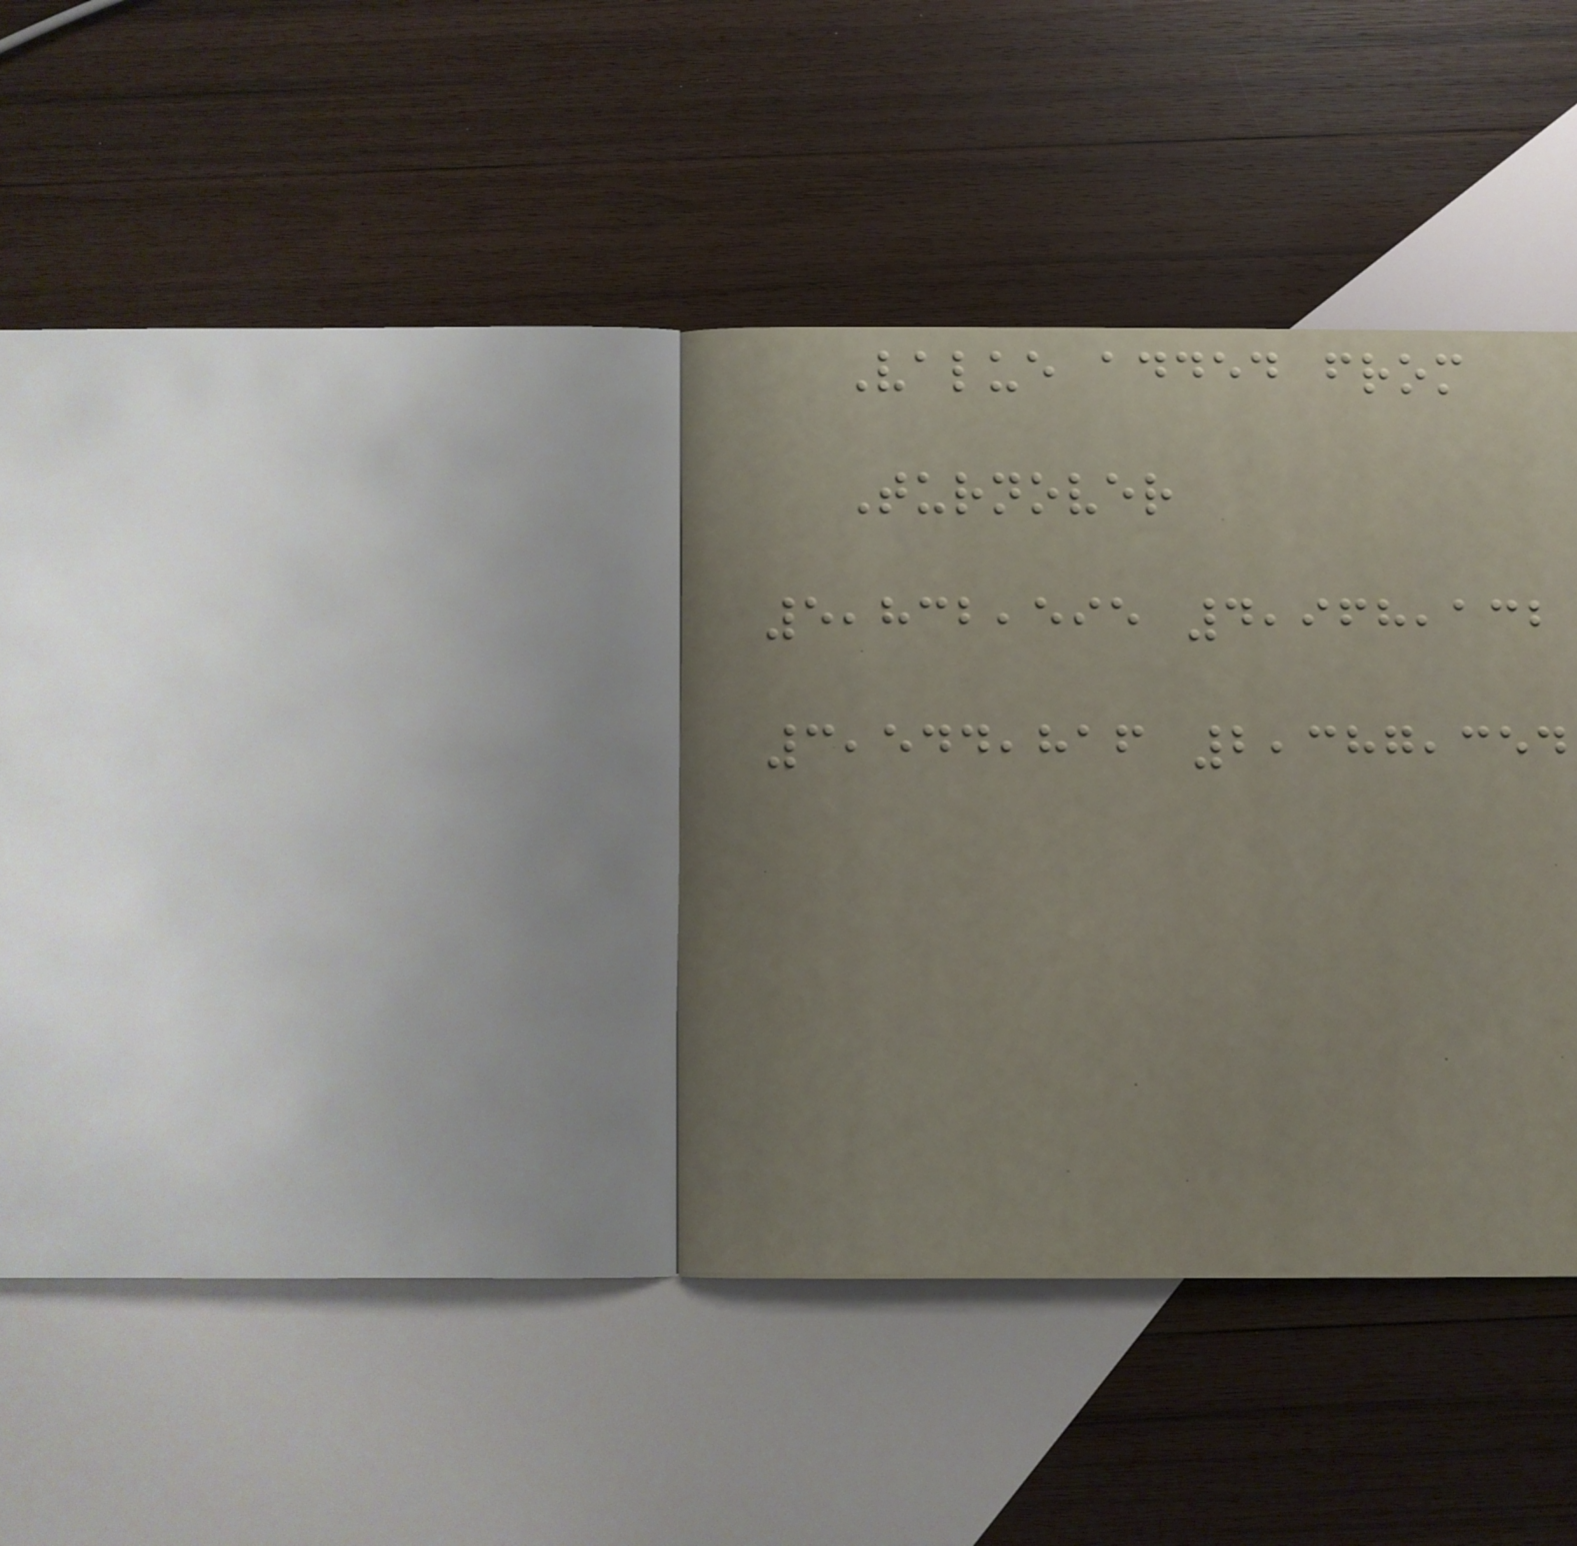Value added from
Turnover
5,832,595 4,968,132
3,544,816 2,387,354
